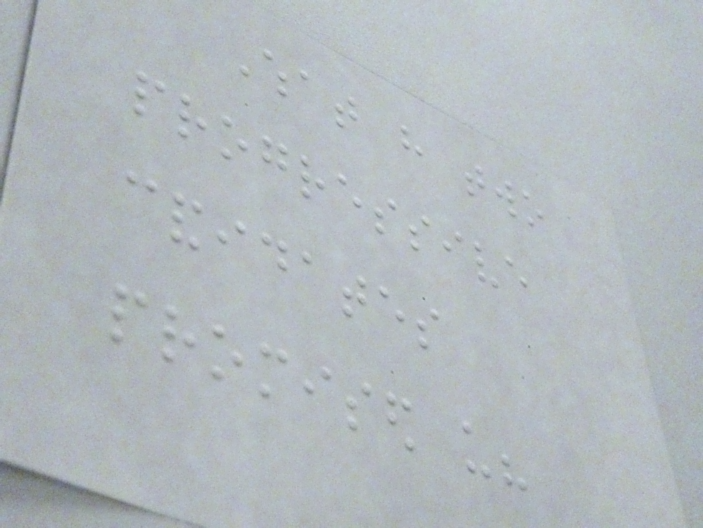What have two
progressive
candidates
promised us?
